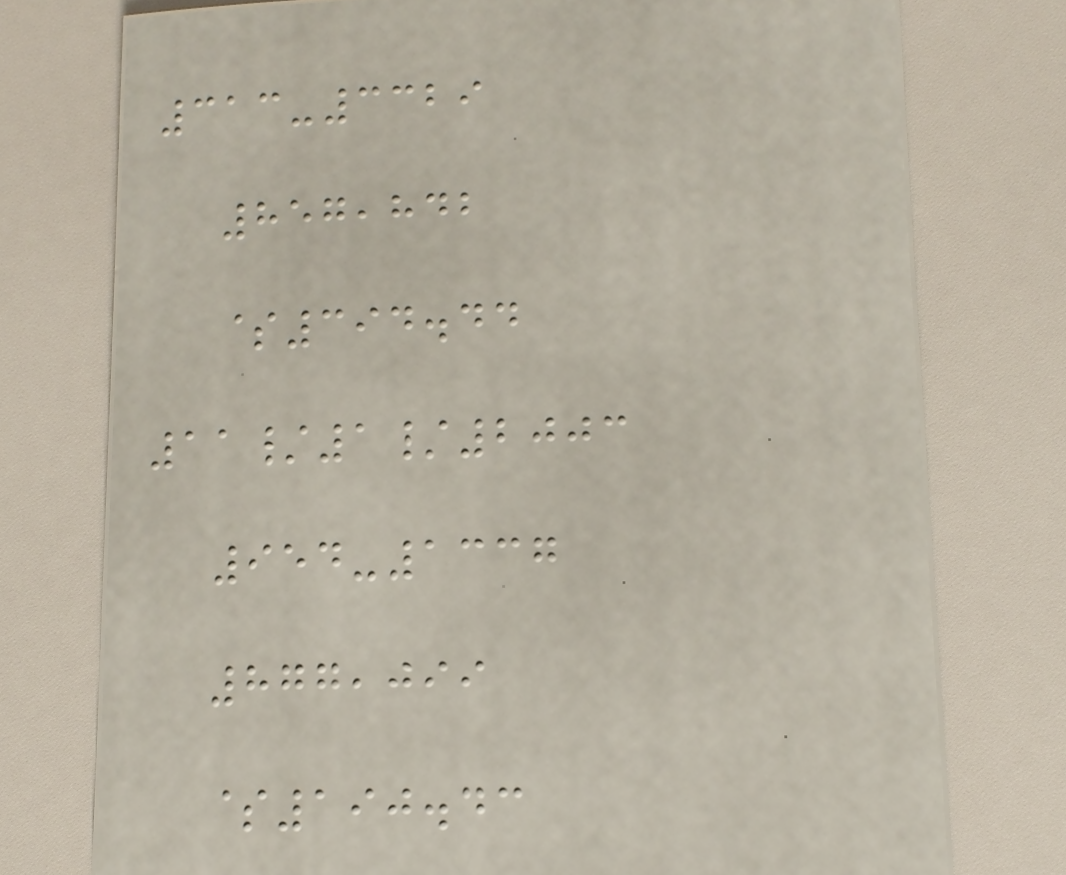313-3329
857,842
$394.44
11/1/2003
954-1337
877,099
$190.43
